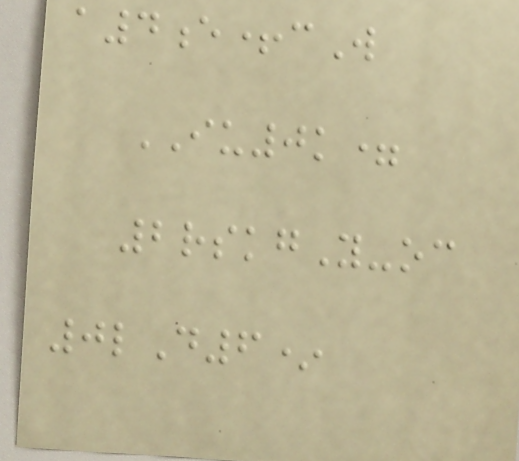a4e+cW
IU0k=
2rskgY-oc
0lD6*
